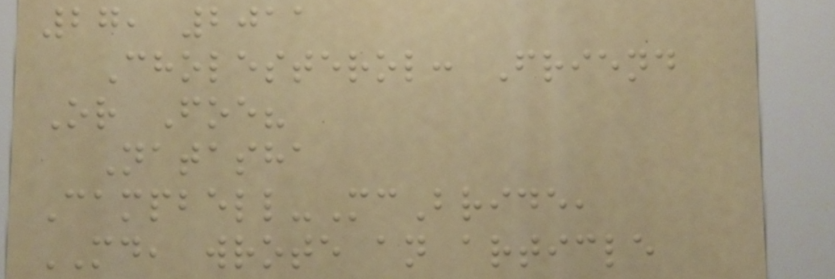27, 2011
Cholesterol: Friend
Or Foe?
Natasha
Campbell-McBride,
MD, wrote an article
